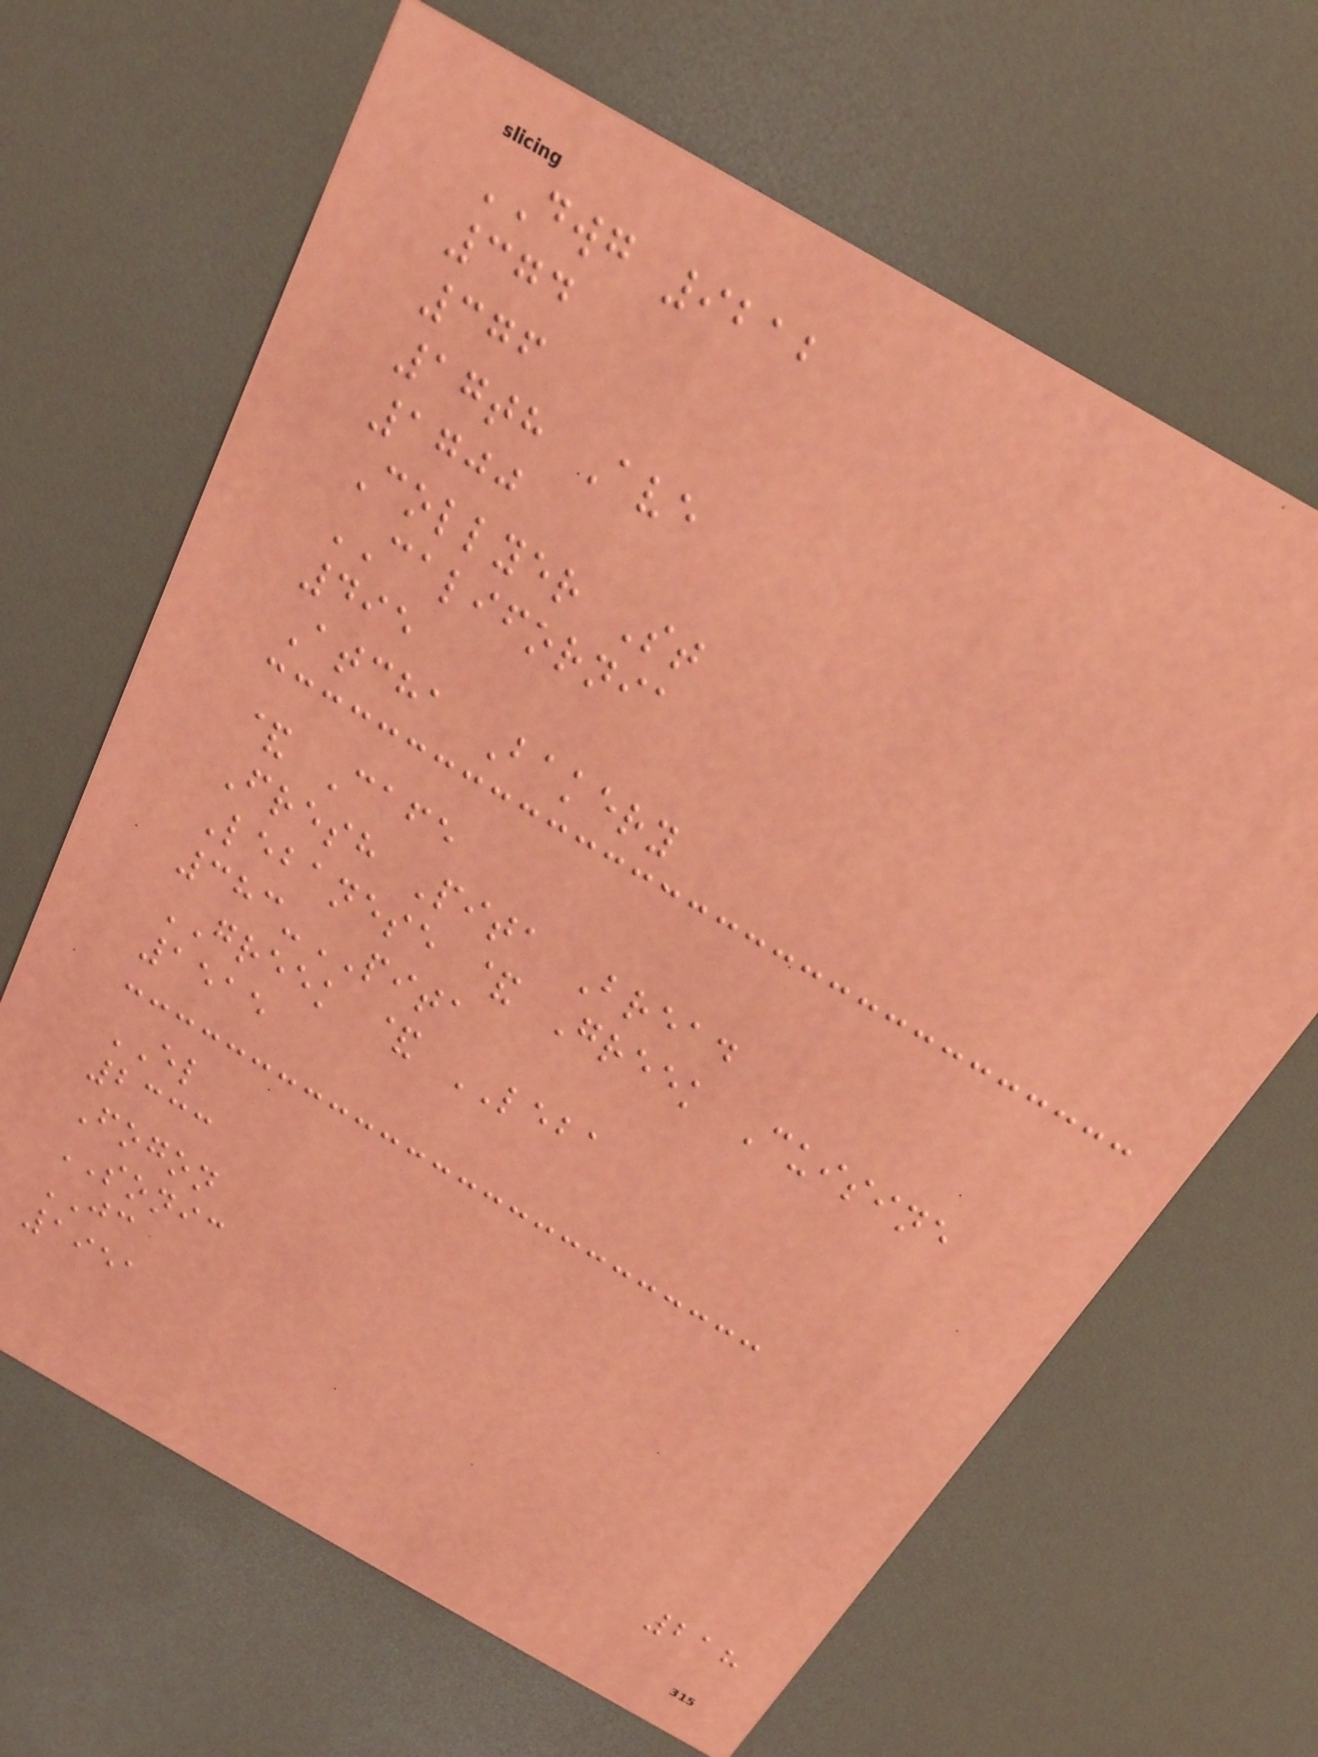DWG 9212
374
376
17th Ave
1700
Collyer St
CALIFORNIA
495
Atcha Bakery
& Cafe
Fresh Pita Bread
Lebanese & Greek Cuisine
383-PITA
GREEK & LEBA
1515
EL
2333
Fogon
SONIC
JC
1951
218
